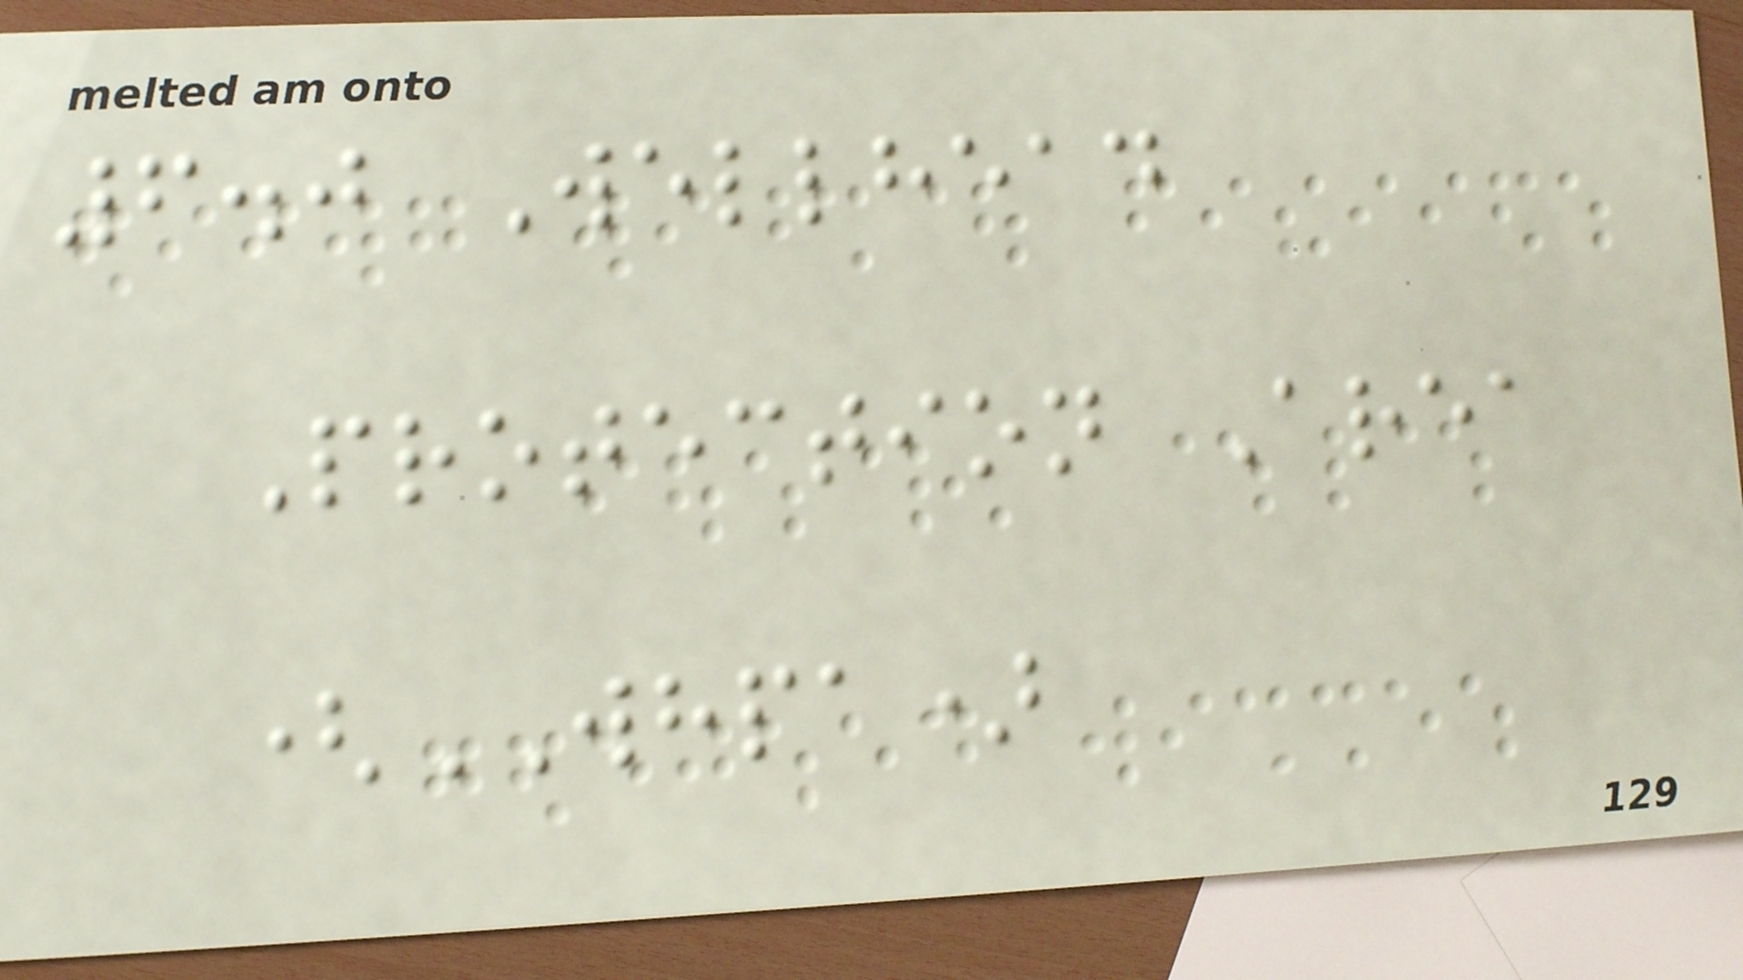6.0 Wellhead
Protection Area
(WHPA)
